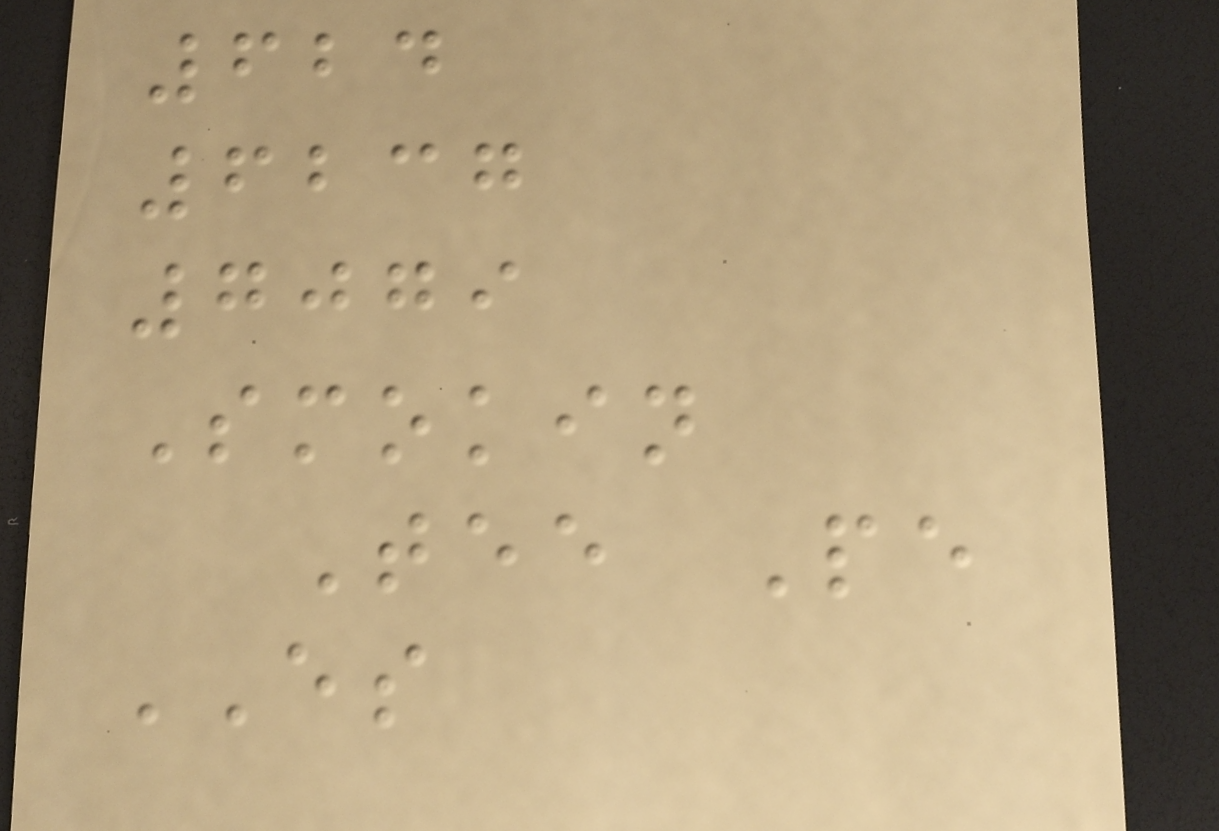624
6237
7079
Smokin
Tee Pe
ES
